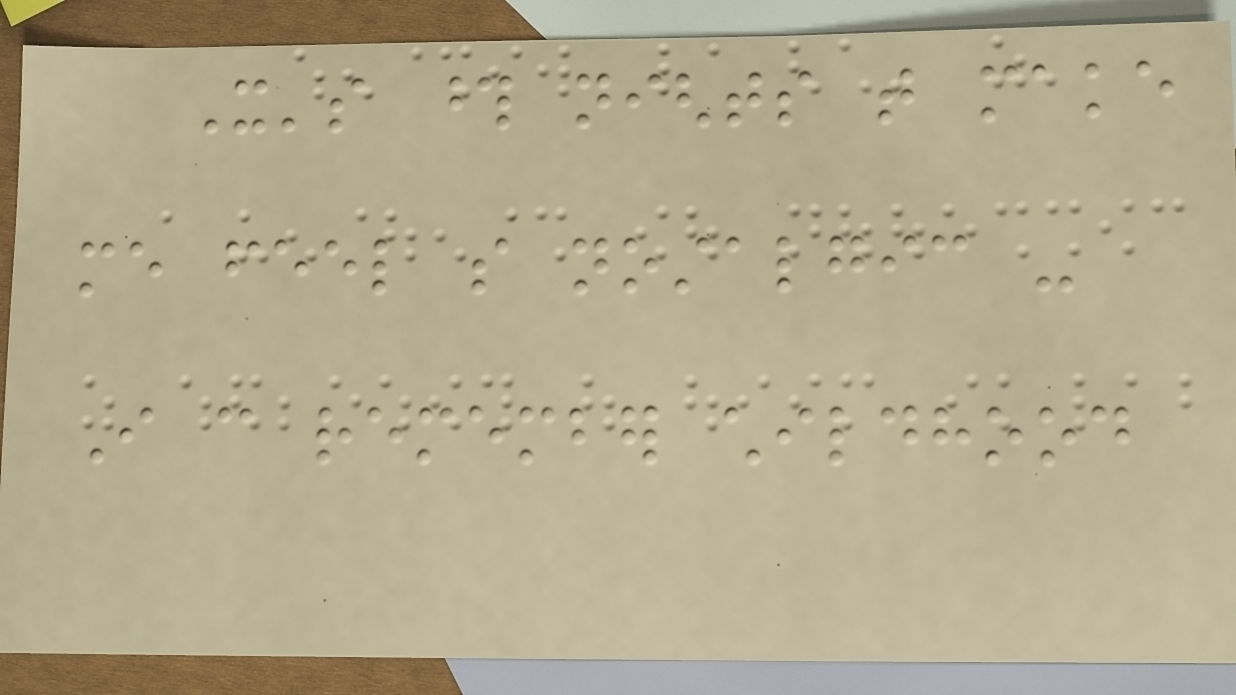It's those nights that make
me feel so nostalgic -
I can remember childhood
